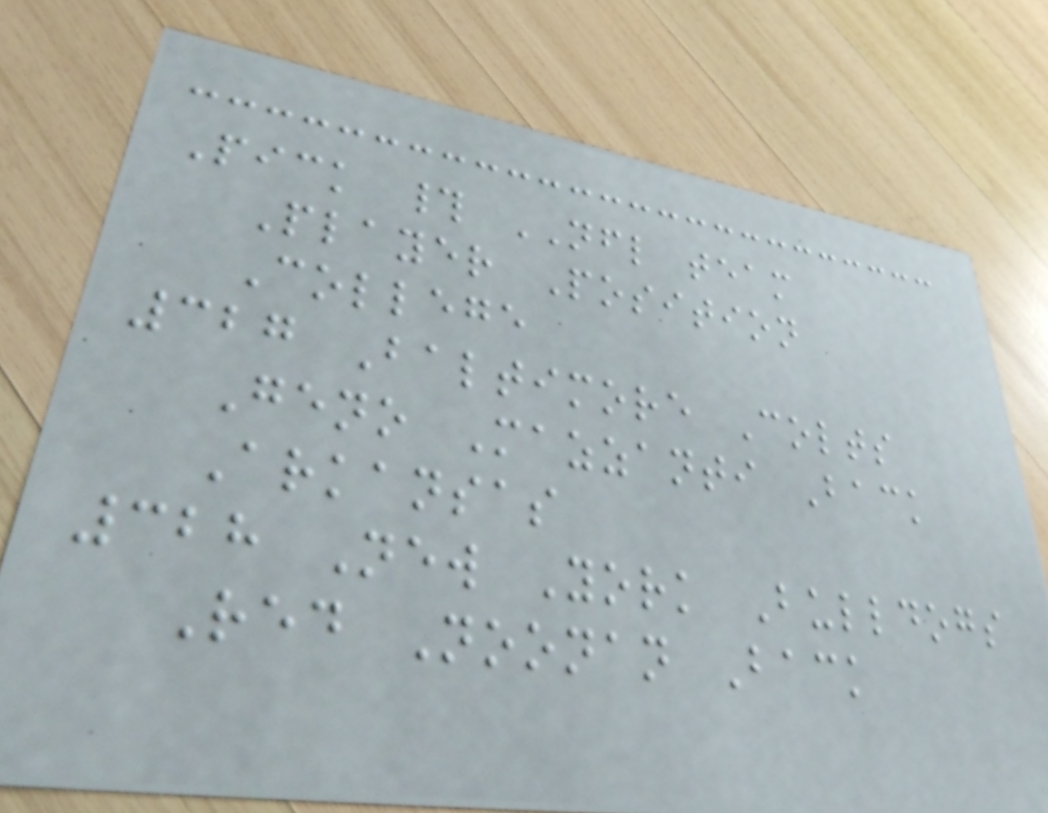Pick # NFL team
Player Position
College
327 Baltimore Colts
Geno Mazzanti Back
Arkansas
328 New York Bulldogs
Red Noonan Back
